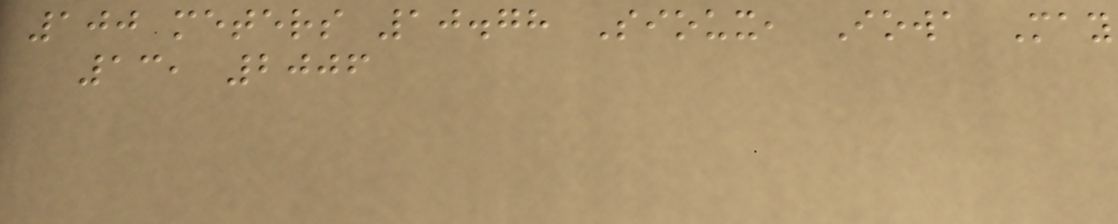100 meters 10.78 Sioux, Iowa May
13, 2006
